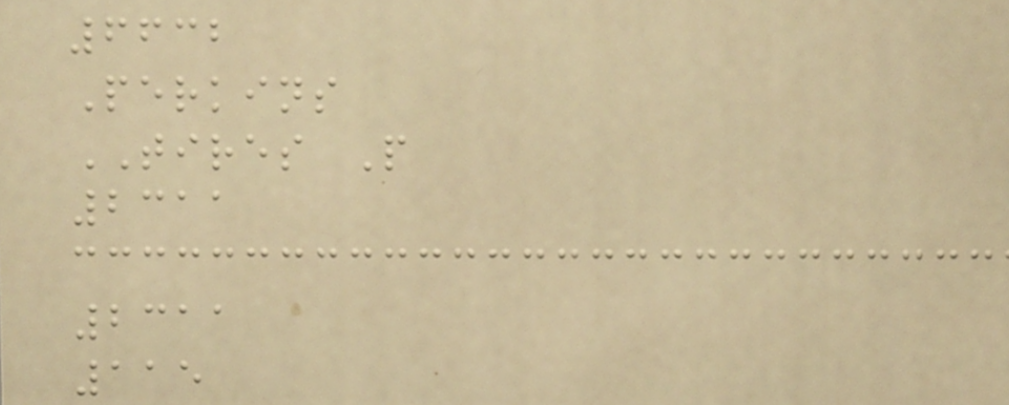6632
Perkins
TIRES P
2311
2311
115
